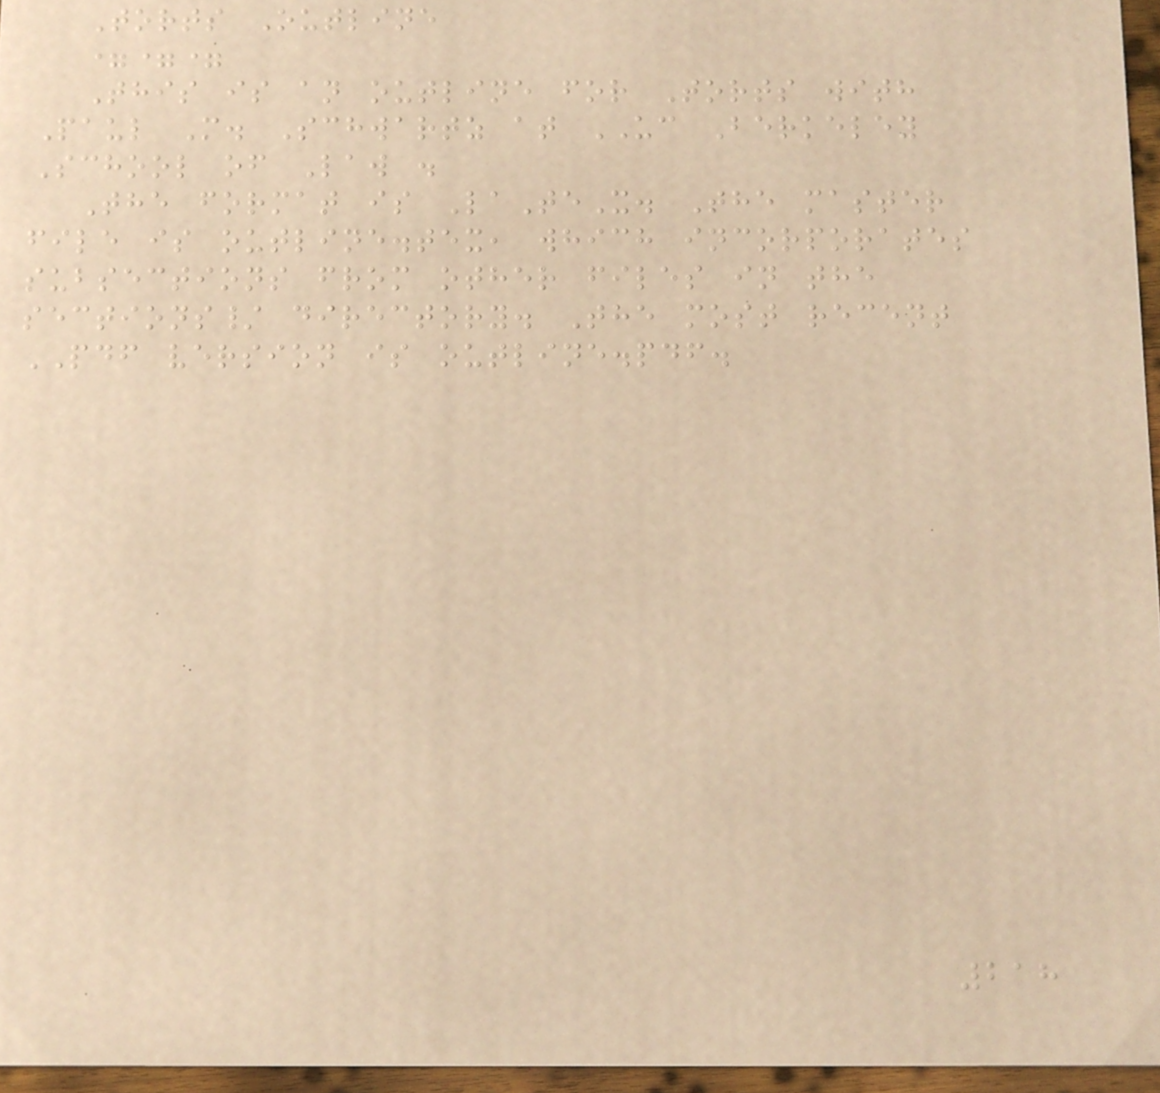Torts Outline
===
This is an outline for Torts with
Paul M. Schwartz at UC Berkeley
School of Law .
The format is LaTeX. The master
file is outline.tex, which incorporates
subsections from other files in the
sections/ directory. The most recent
PDF version is outline.pdf.
218
